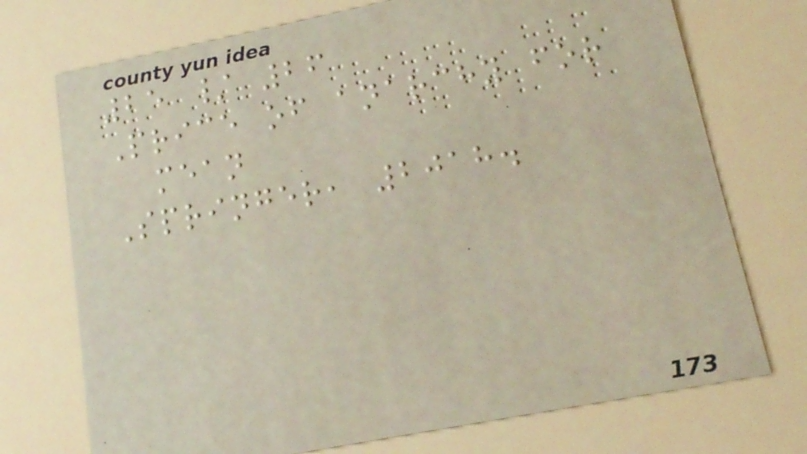25 / 26
Price of anarchy for
mean
Springer, 2018.
